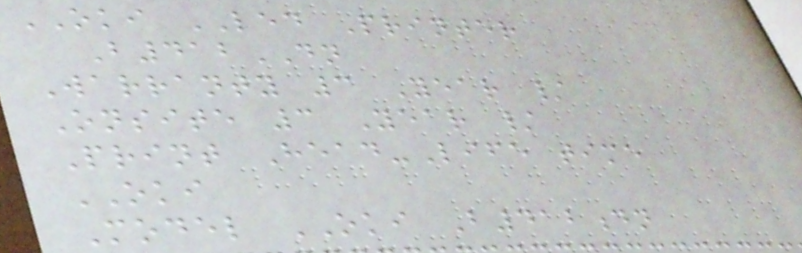OKI LED Printer
B412DN
Warranty 3 Year /
Onsite 3 Year /
Print Head-Life time
OKI
Model OKI B412dn
